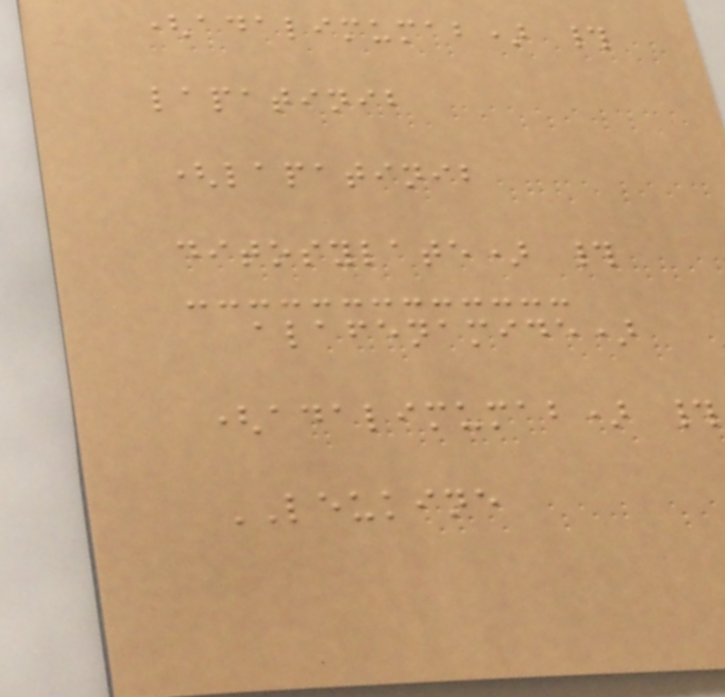(adalimumab) #
lapatinib
(lapatinib
ditosylate) #
alafenamide)
(adalimumab) #
LEUKINE
